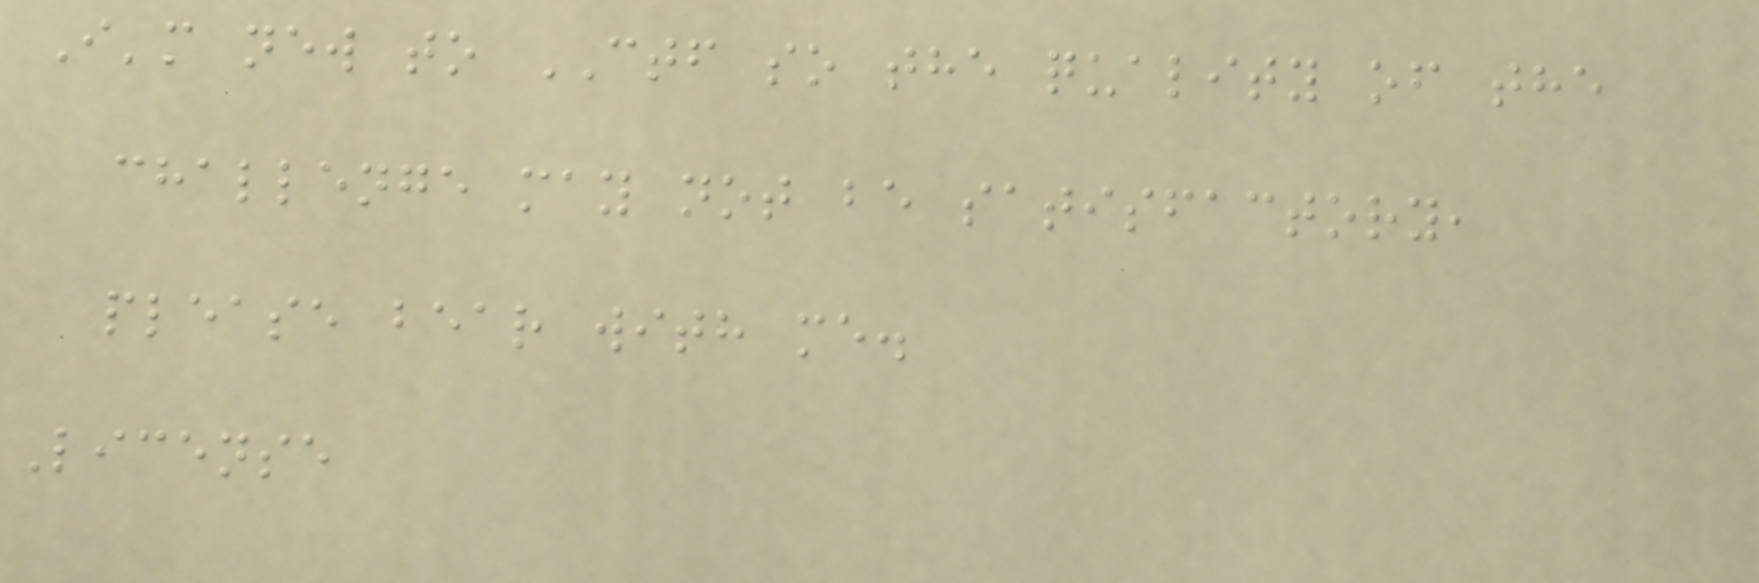I'm new to CTF so the quality of the
challenge may not be satisfactory,
please bear with me.
License
